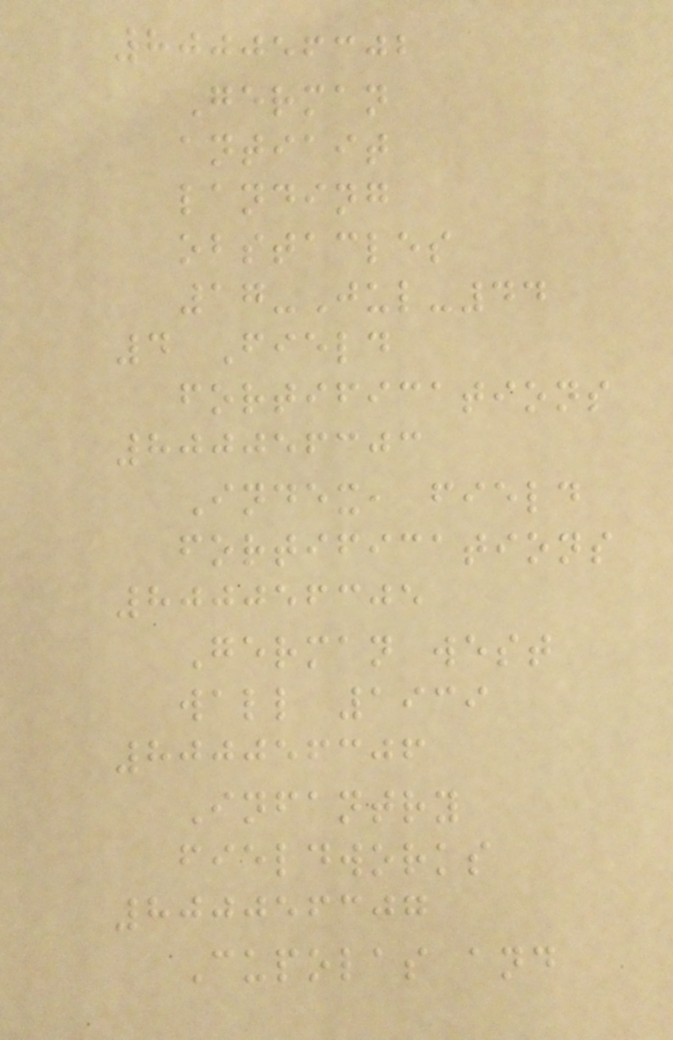800056302
German
antiait
landing
obstacles
17-Jul-44
4 Field
fortifications
800056303
Index, field
fortifications
800056305
German west
wall 1939
800056306
Infantry
fieldworks
800056307
Cupolas and
